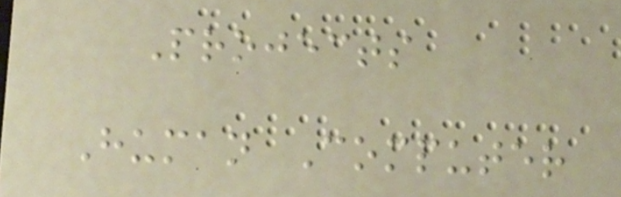Projects
Human Computer
